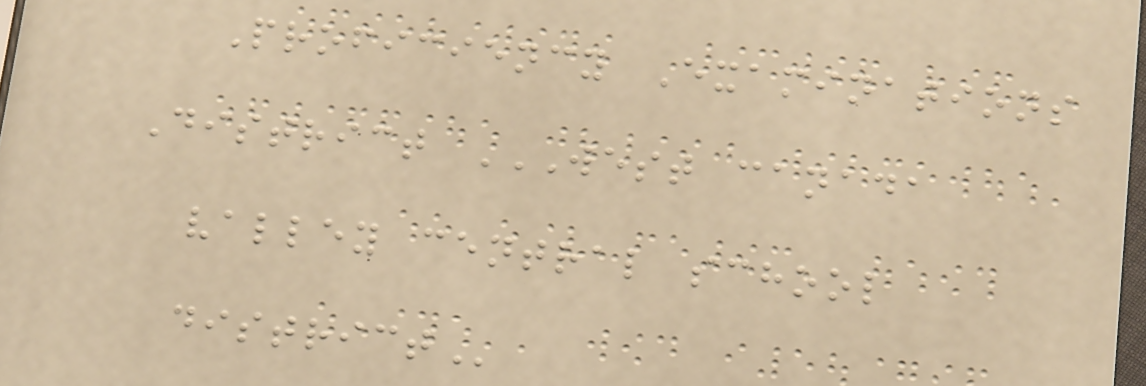Proficiency Examinations
District WEST CANADA
VALLEY CENTRAL SCHOOL
DISTRICT
